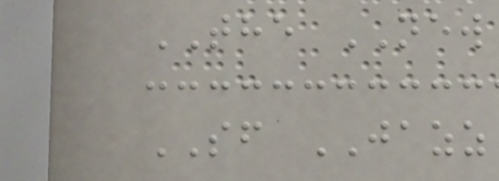THE NEW
SF JAZZ
